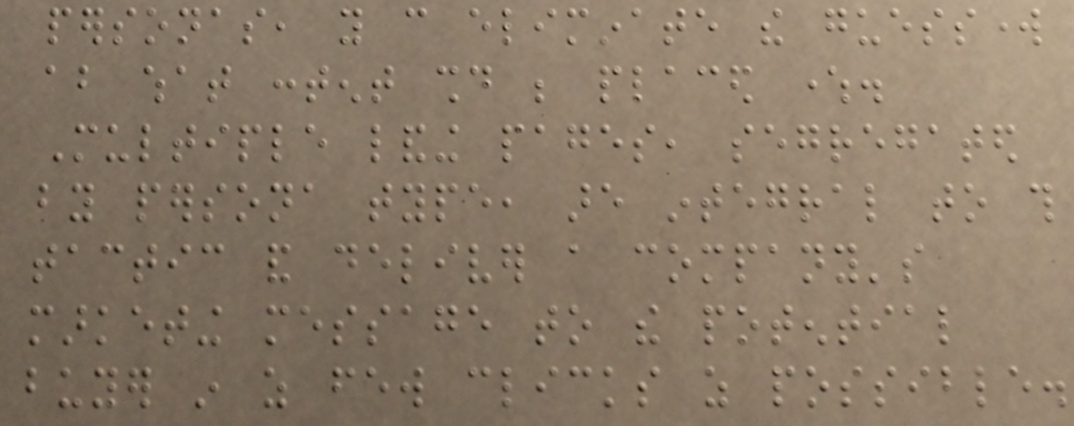personas, you can eliminate the guesswork
about what content should be placed where.
Multiple landing pages, segregated
by persona type, are integral to this
tactic and deliver a company's
marketing message to the potential
buyer in as few clicks as possible.
